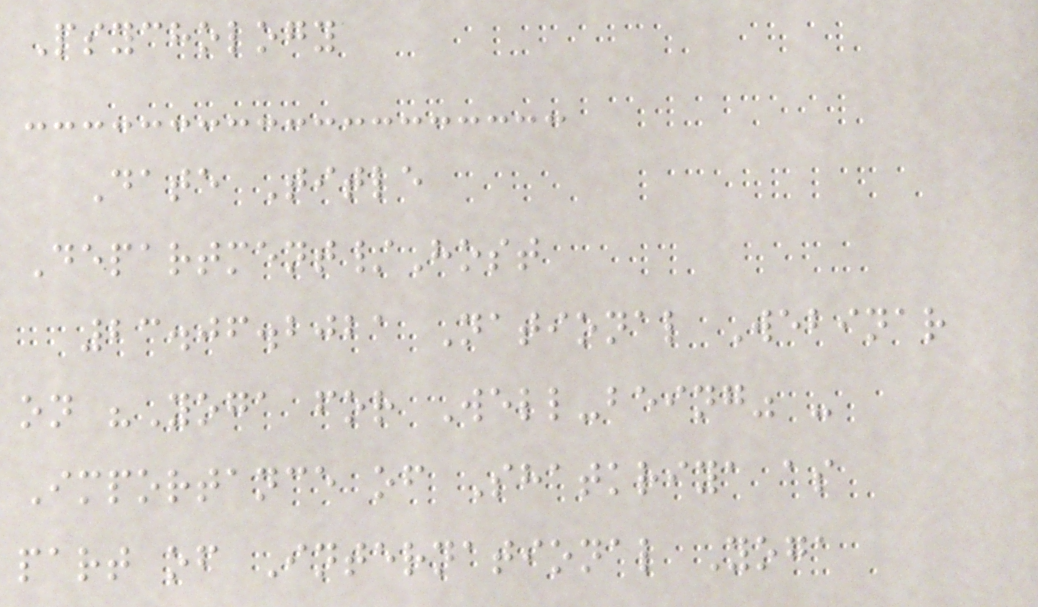Psychology
Date Title
Department/Host
23.06.2021 National Webinar
on "Yoga for Well-being" -
Importance of Shatkriya as
part of International Yoga
